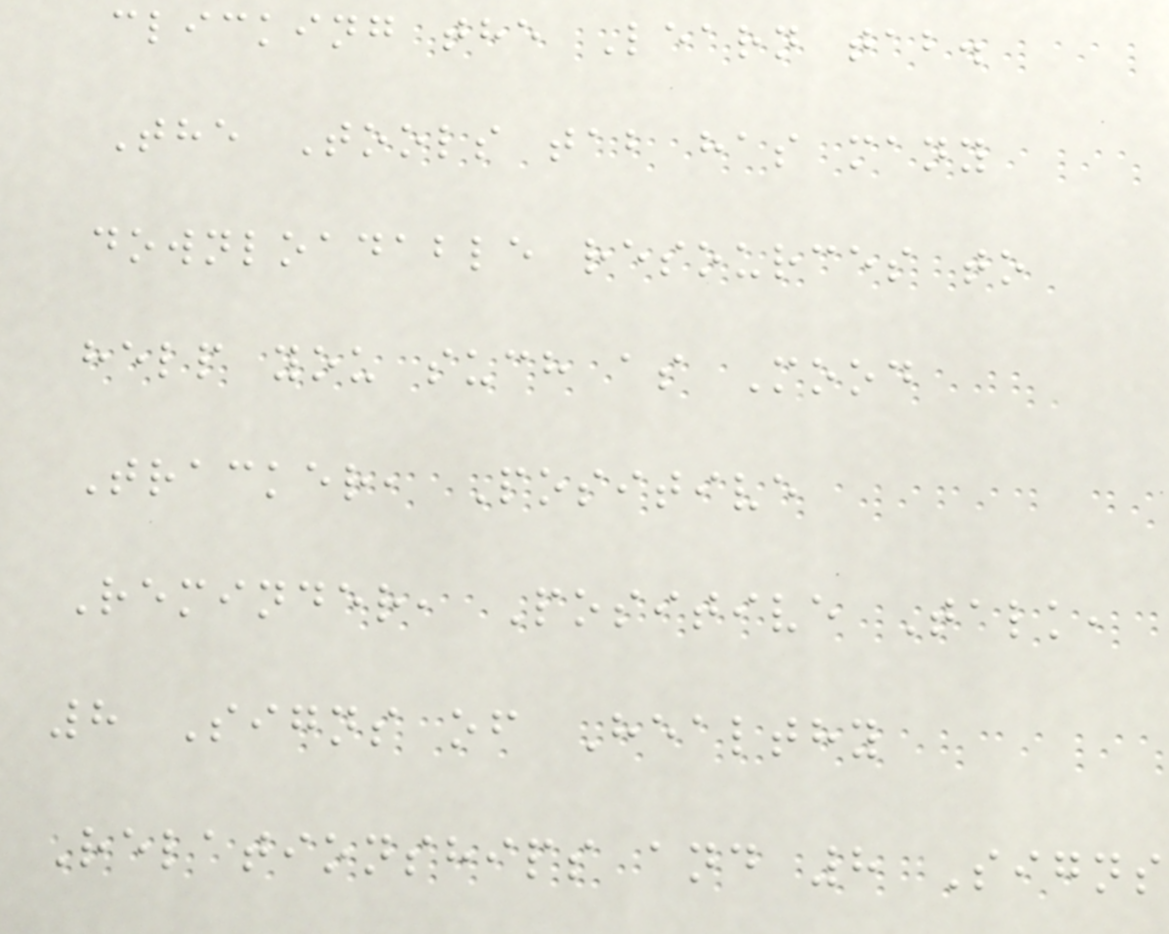clicking the Learn tab.
The Tools tab has many
downloadable resources to
help you such as Mood
Tracker, Positive
Reminder, Positive Talk,
8 Signs of Healthy
Relationships and 8 Signs
